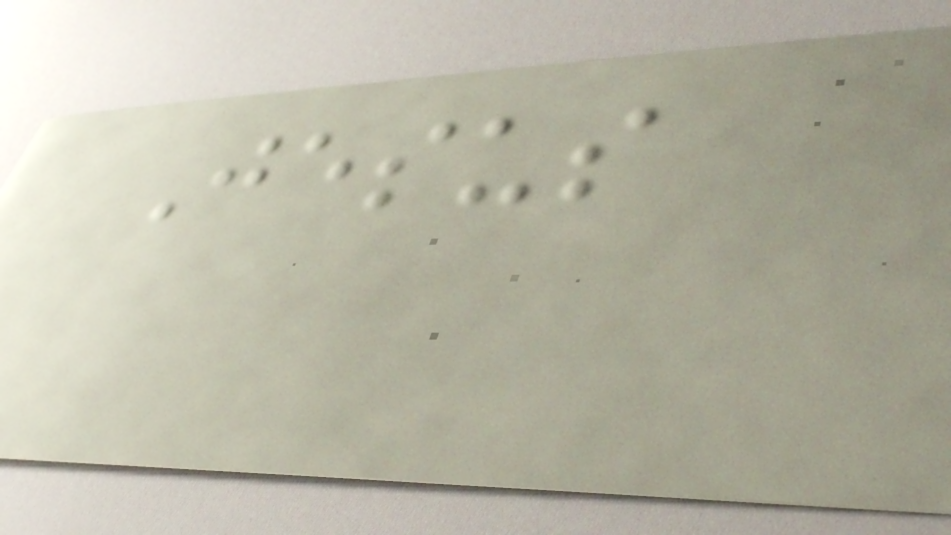Jesus
